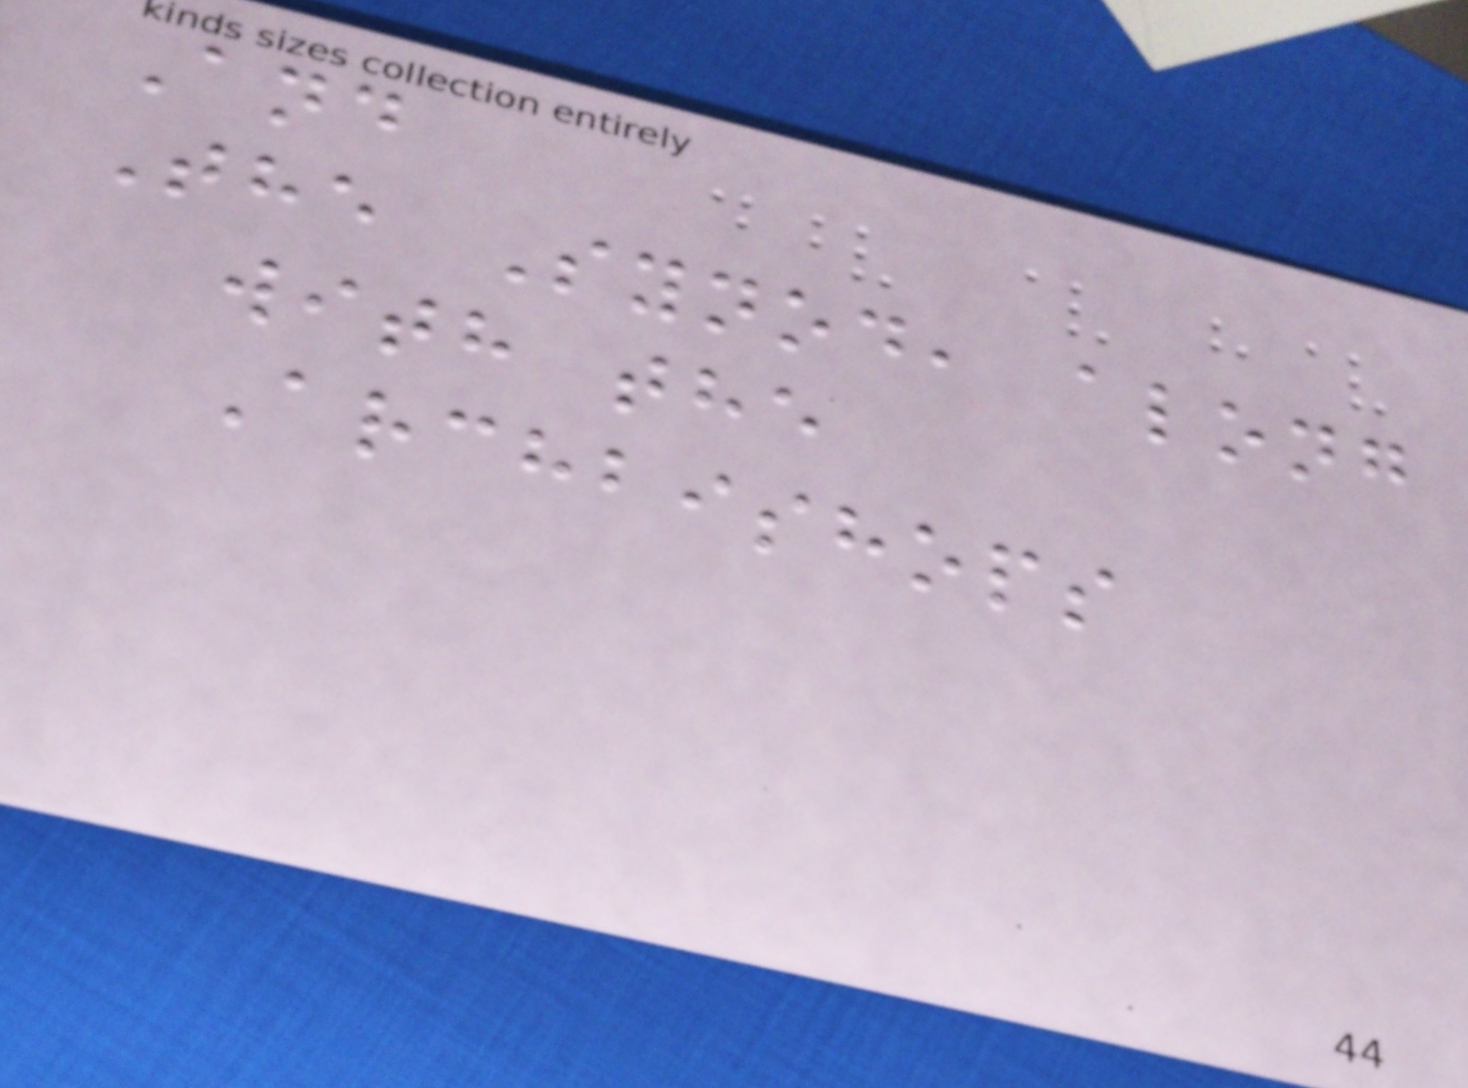And
The Synod, along
with the
Archbishops
